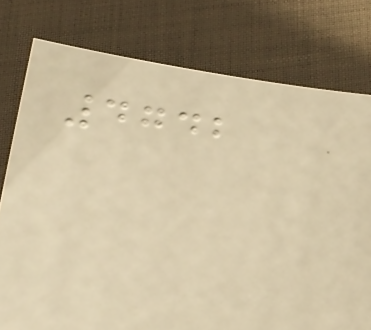4742
